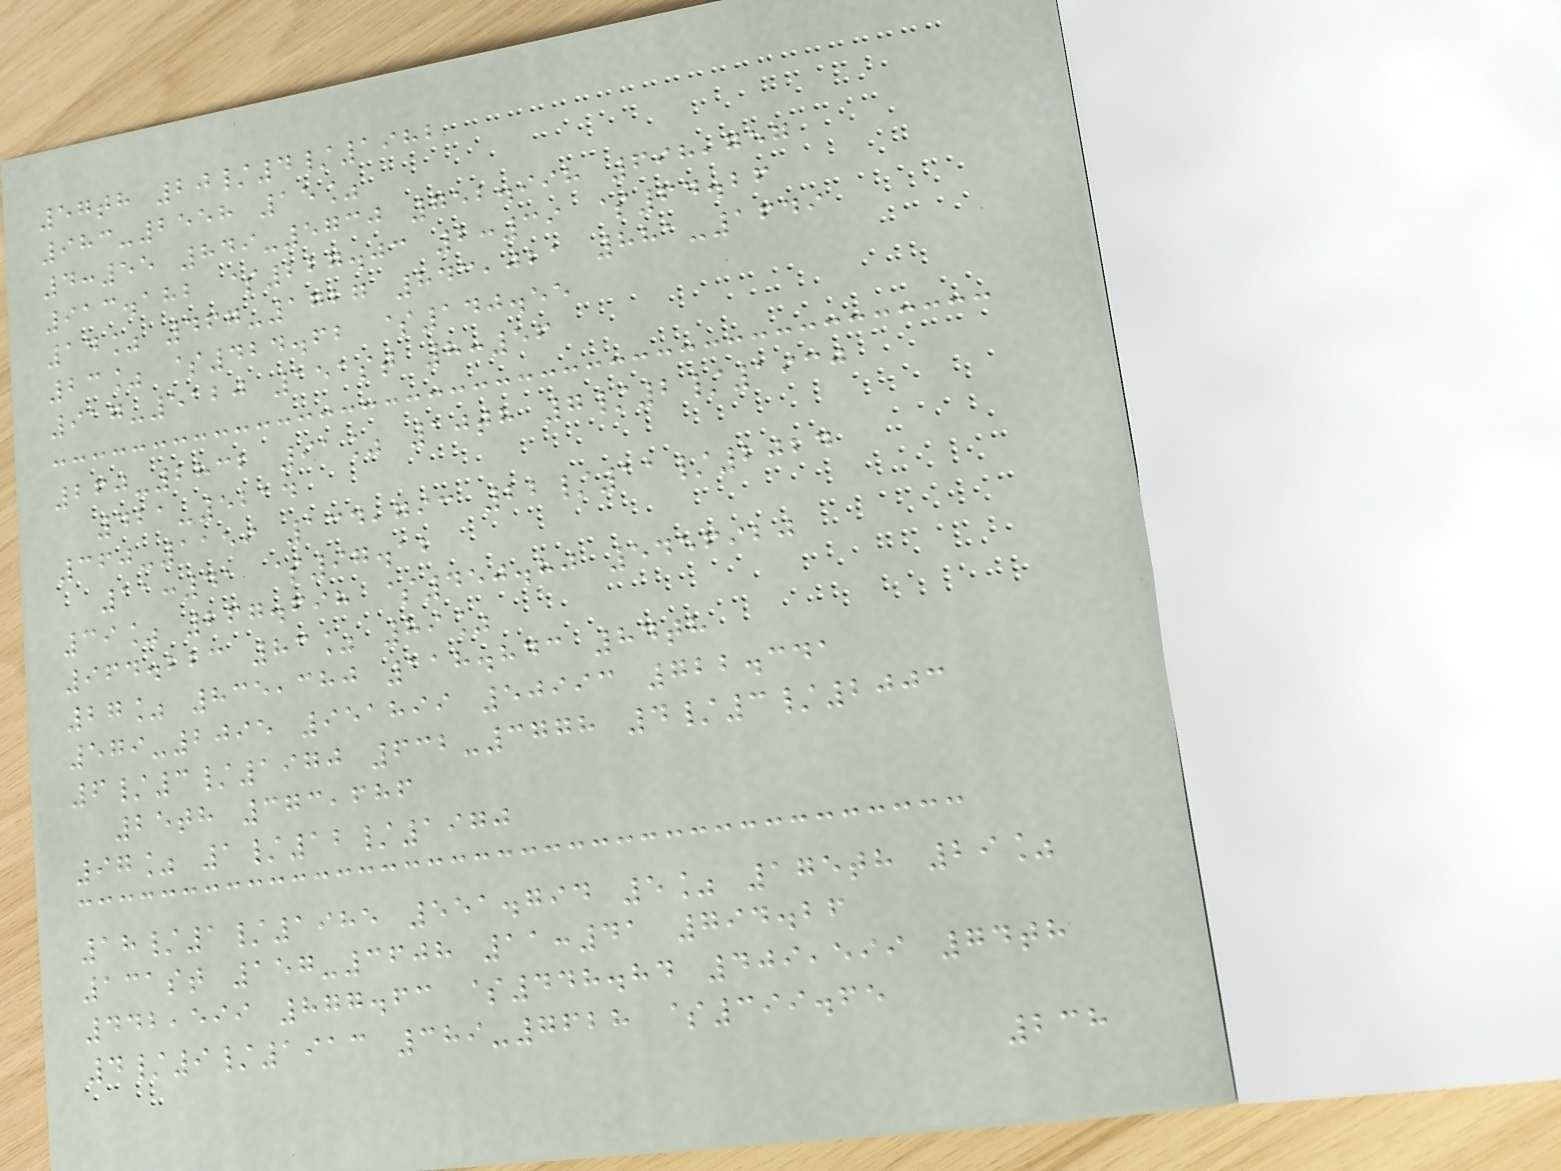57th 20/4/1982
983-2558 15%
4:55 849-5730 752.998 698,757
913.182 $227.03 2:39 $64.26
14% 467-1727 843,021 881-1649
23% $424.62 $140.55
917-5120 151st 8:56
260-2832 91% 10th 7/2/1930
421-5214
360-1159 134,793 22/11/2024
11:41 $97.12
39% 267.698 $450.80 5456920
964.223 83% 89%
27% 835,380 118.843 84th
579-2095 951899 50993 722.341
6/3/1970 632-3778 4/3/2003
25th 373,686
97% 1/12/1970
18/1/1985 551.794 5% 175th 29%
131st 157-3608 11:41 794.26
442,599 877.63 $448.84 409,599 74th
4/9/1913 389-7628 $399.65
238
